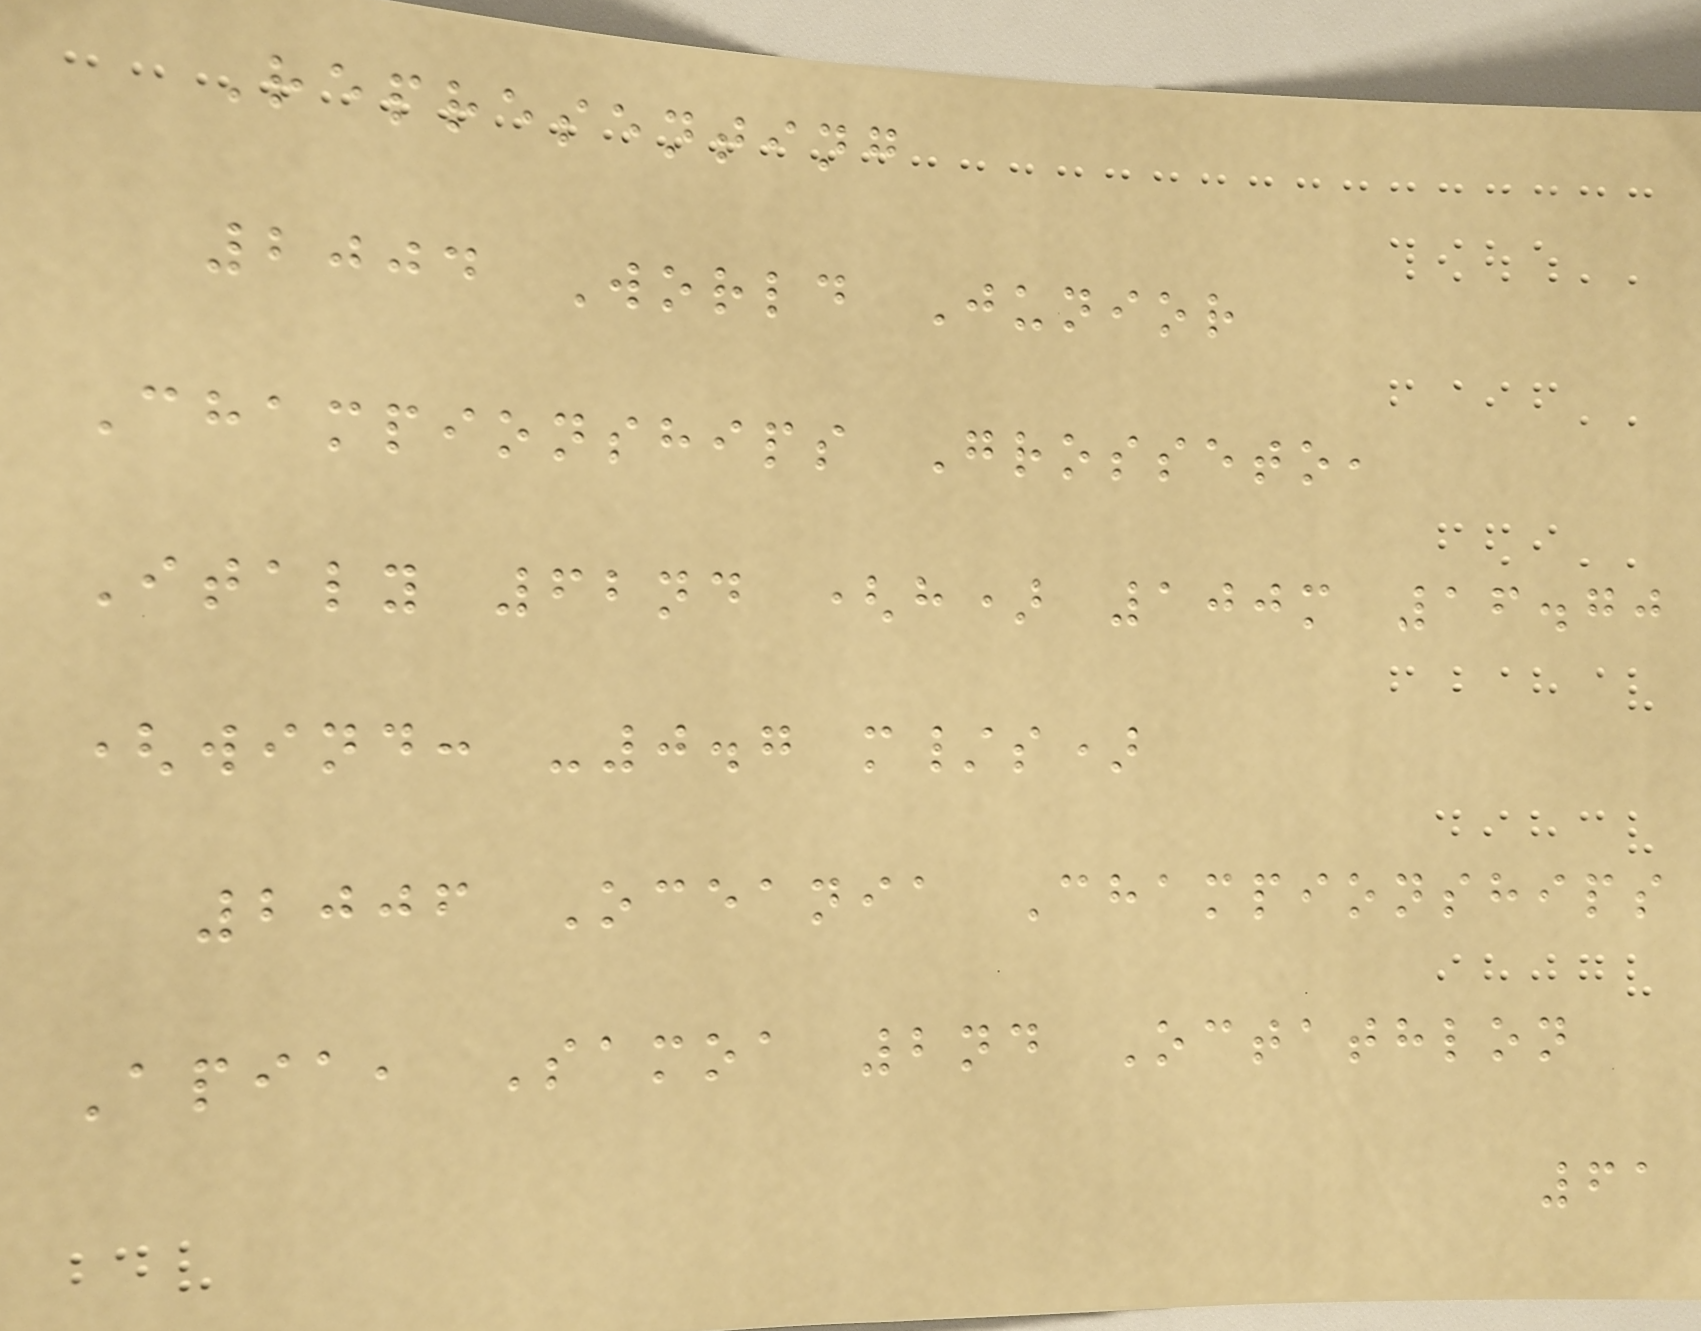Representing
2004 World Junior
Championships Grosseto,
Italy 62nd (h) 100m 16.70
(wind: -0.7 m/s)
2006 Oceania Championships
Apia, Samoa 2nd Octathlon
61
